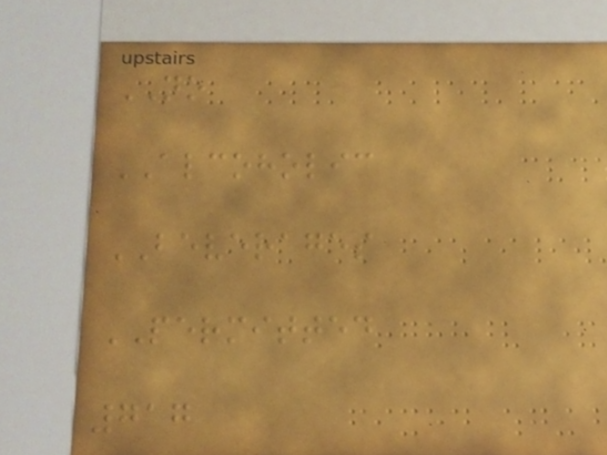NO
ALCOHOLIC
BEVERAGES
PERMITTED
717
